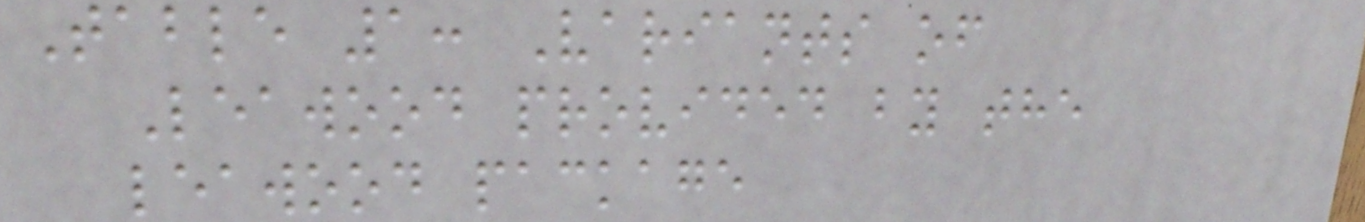Table 1: Variants of
Leawood provided by the
leawood package
